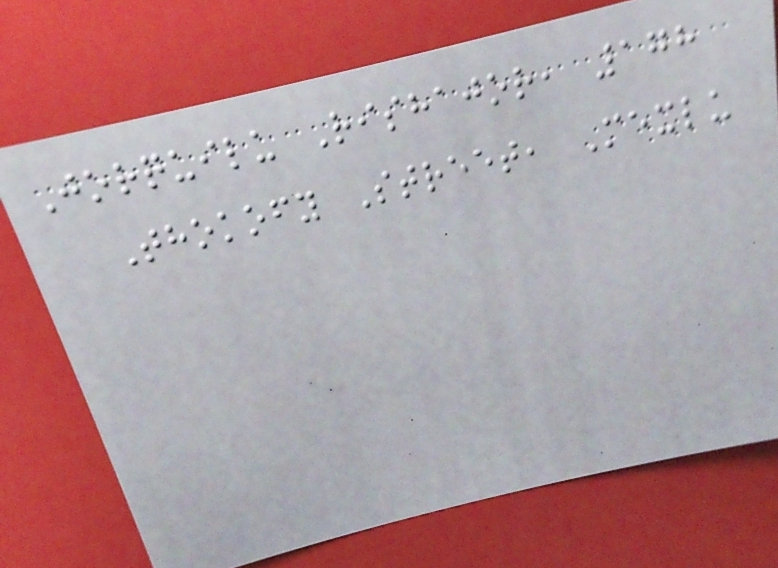Jorquilu Rishajor, 178
Thokofy Street, Mexlu
